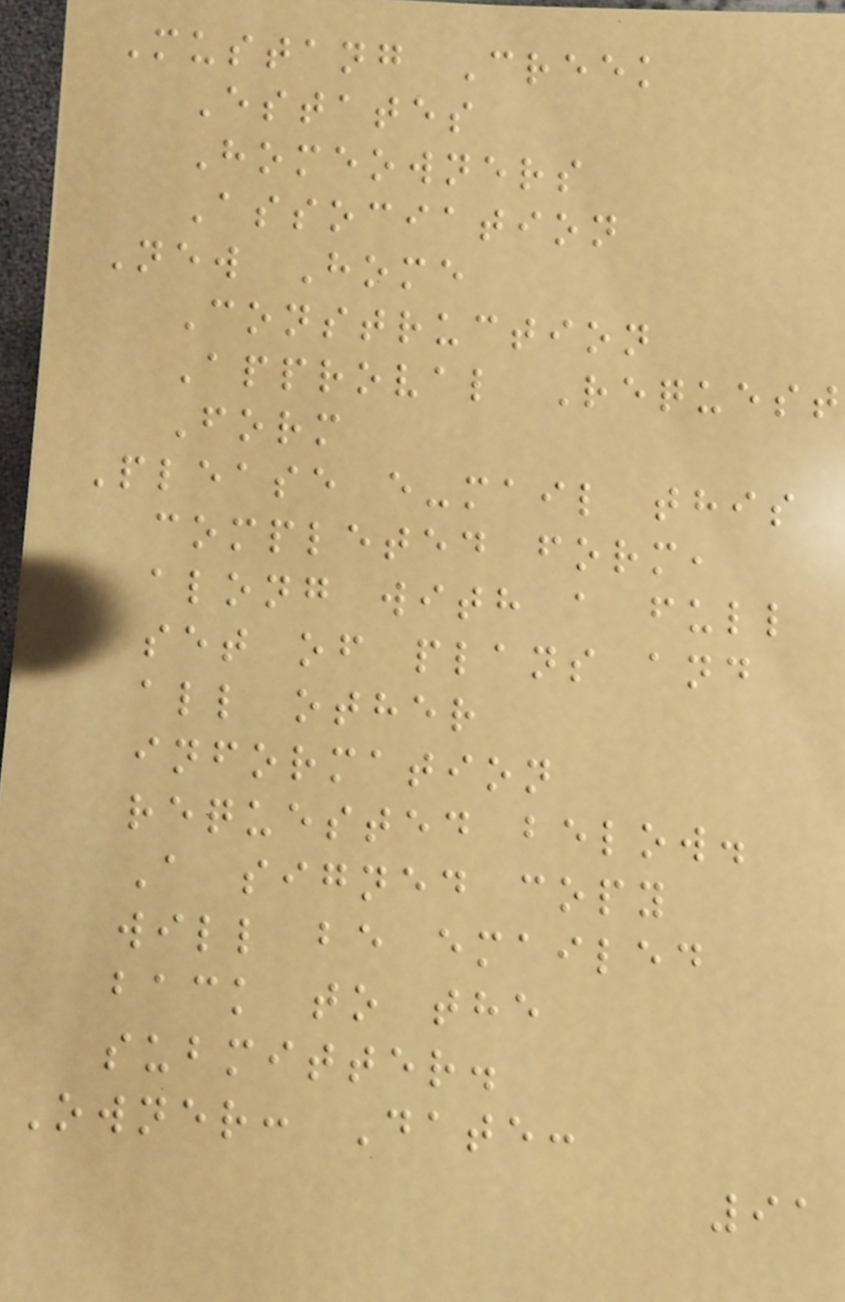Mustang Creek
Estates
Homeowners
Association
New Home
Construction
Approval Request
Form
Please e-mail this
completed form,
along with a full
set of plans and
all other
information
requested below.
A signed copy
will be emailed
back to the
submitter.
Owner: Date:
91
